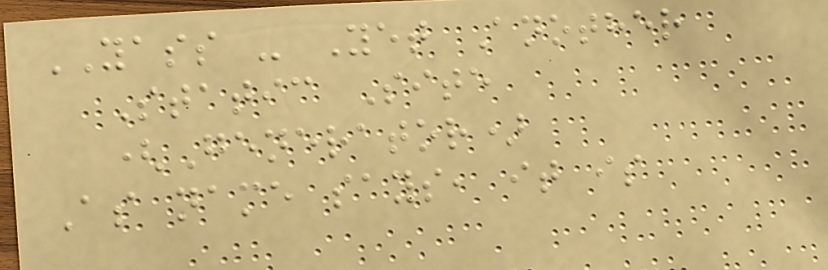YASS - Yet Another
Static Site
(Generator)
As name says, it is
